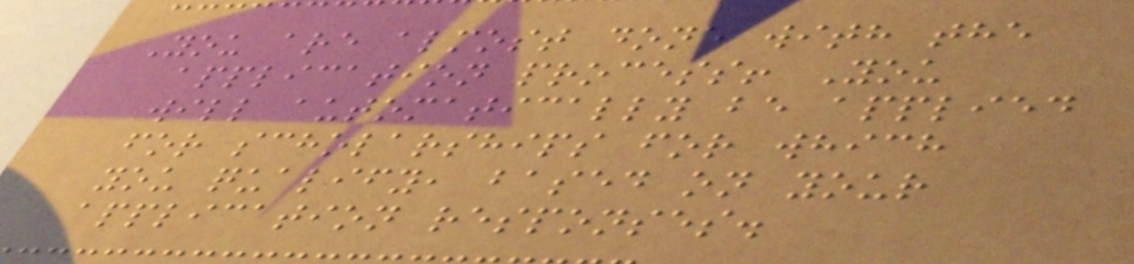You are almost done with the
application process! You
will automatically be applied
for scholarships for which
you qualify, based on your
application responses.
